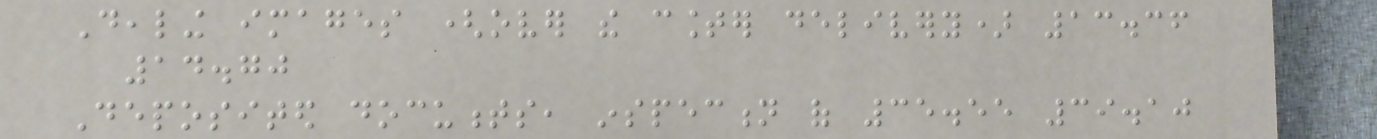Dealing images (over the counter delivery) 13.36
14.70
Deposited documents, inspection of 35.55 39.10
